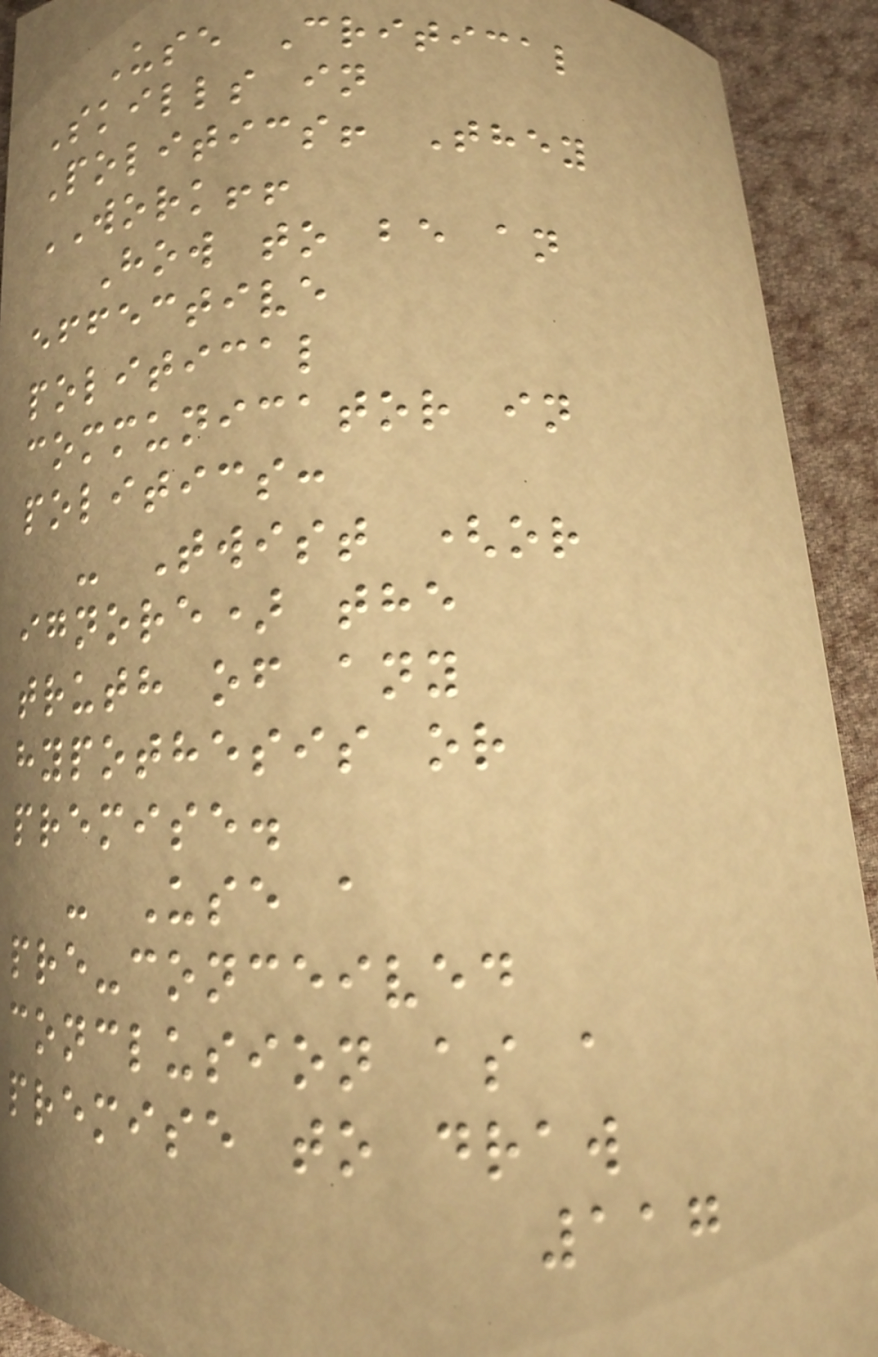Use Critical
Skills in
Politics! They
WORK!!
How to be an
effective
political
communicator in
politics:
- Twist (or
ignore) the
truth of any
hypothesis or
premise.
- Use a
pre-conceived
conclusion as a
premise to draw
117
